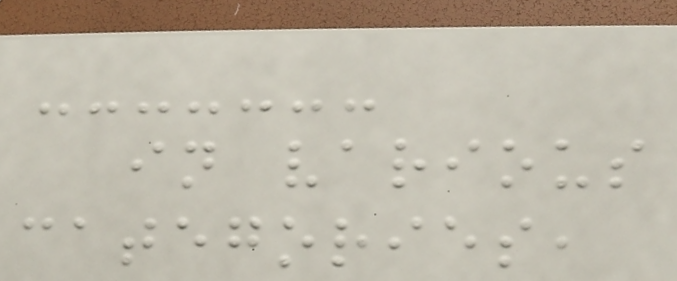in various
categories,
